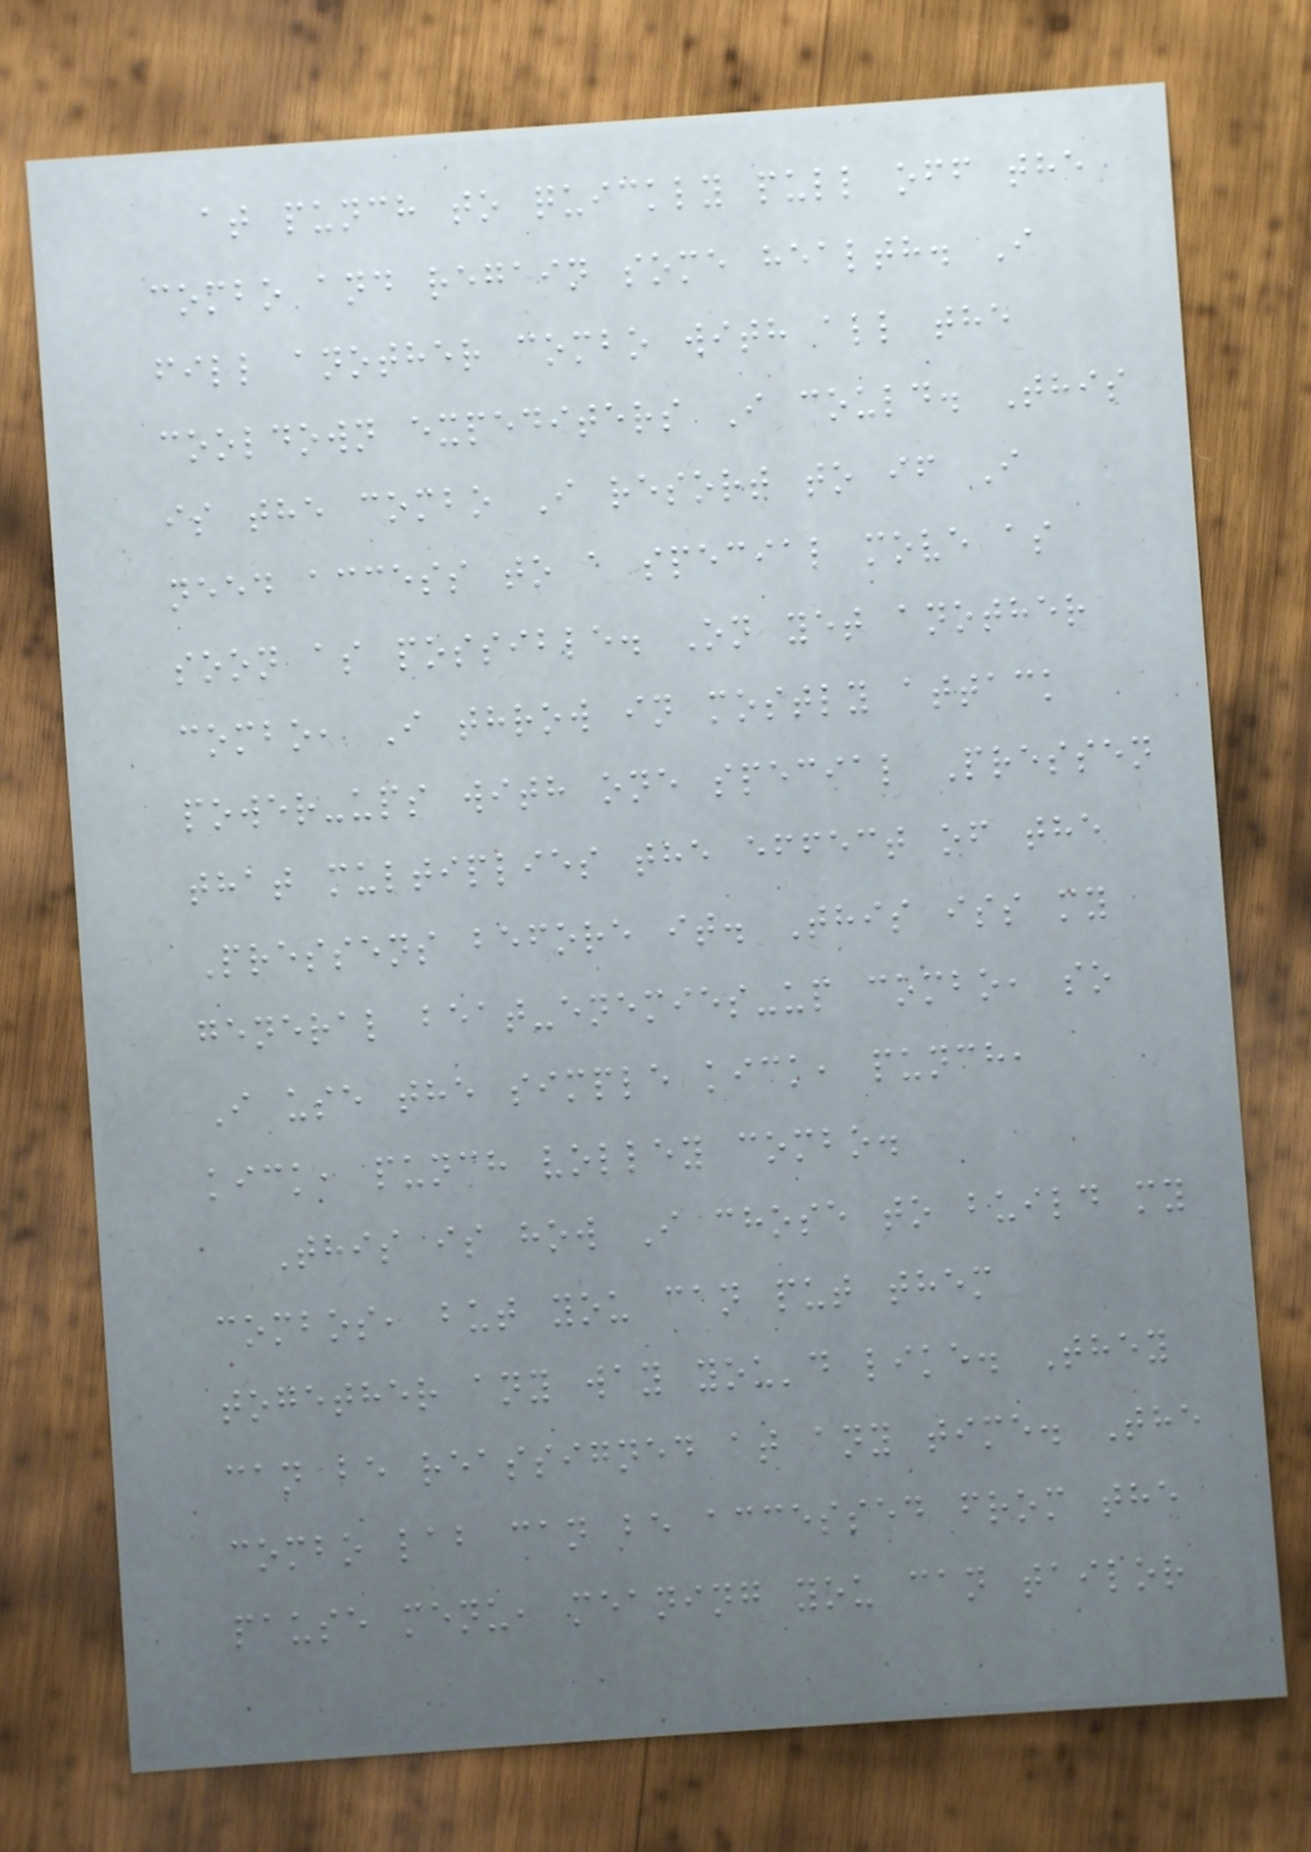at punch to quickly pull off the
combo and regain some health. I
fill another combo with all the
cooldown expediters I could. This
is the combo I resort to if I
need access to a special move as
soon as possible. On yet another
combo, I throw in mostly attack
power-ups with one special Pressen
that multiplies the effect of the
Pressens before it. This iss my
general beat-enemies-up combo, so
I use the simple kick, punch,
kick, punch volley combo.
This is how I chose to build my
combos, but you can put them
together any way you'd like. They
can be reassigned at any time. The
combo lab can be accessed from the
pause menu, meaning you can tailor
